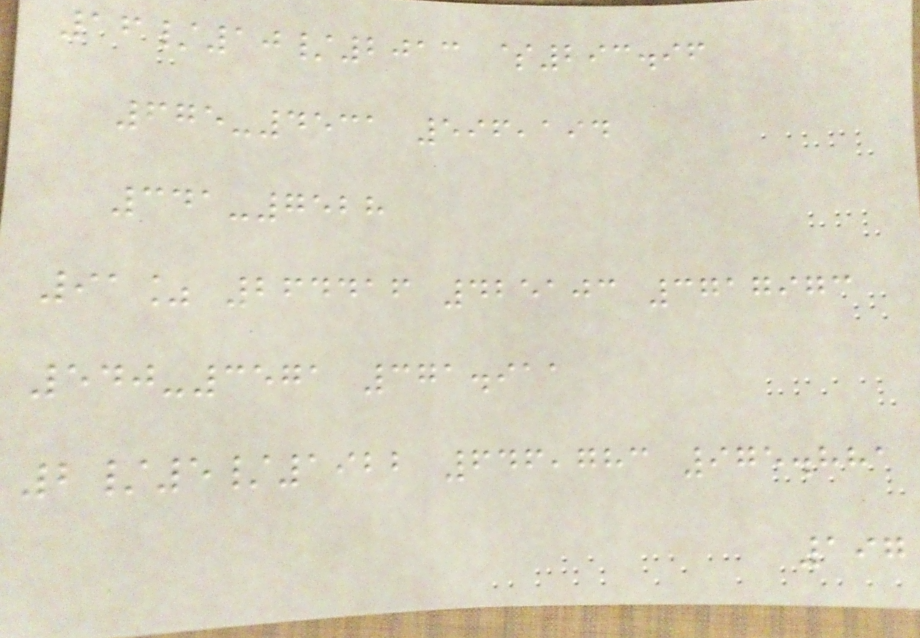16/10/2013 $293.96
675-4531 596,194
341-7528
91% 264416 425103 3717973
540-3571 371.911
2/5/1922 646,783 975.881
197
